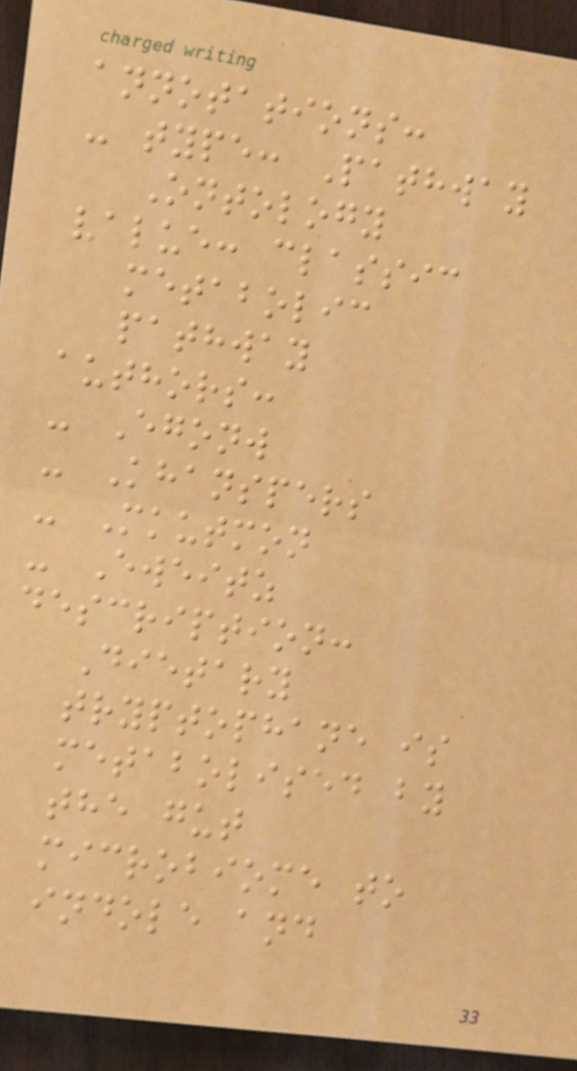annotations:
- type: Pathway
Ontology
value: classic
metabolic
pathway
authors:
- Egonw
- Khanspers
- Mkutmon
- Eweitz
description:
Dietary
tryptophane is
metabolised by
the gut
microbiome to
indole and
